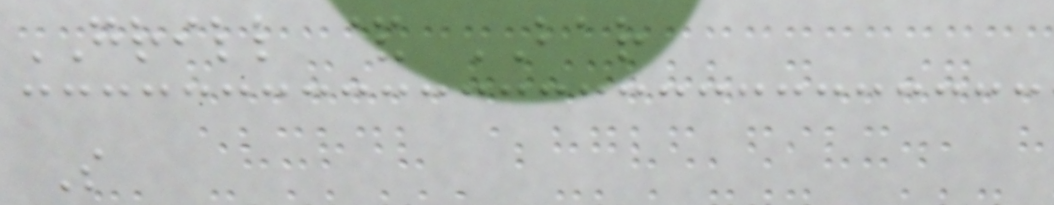GRILL & BAR
S
